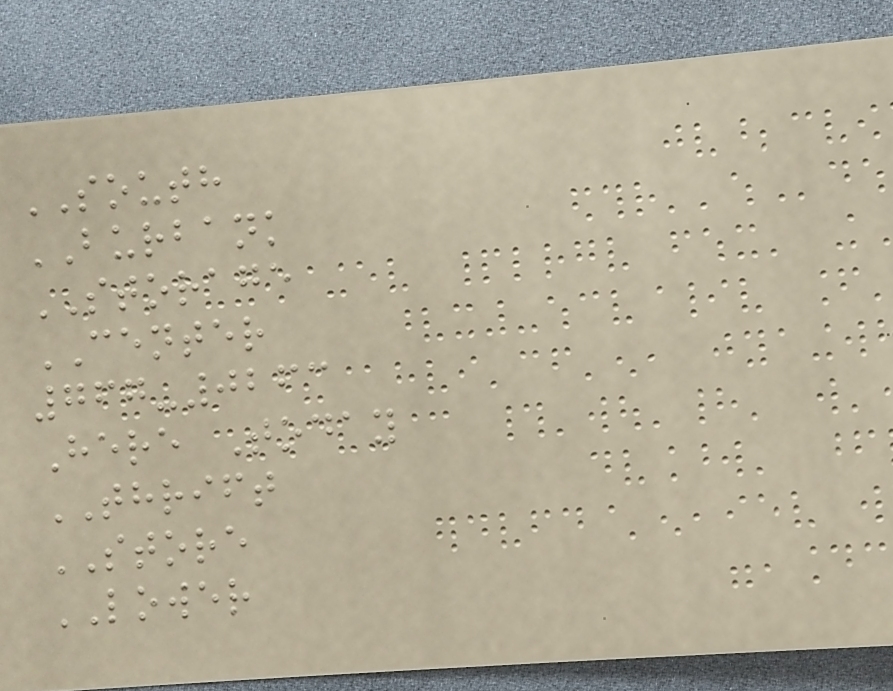SOUTH
BURBANK
STORAGE
CENTER
767-0263
Here Today
THRIFT
STORE
LOWER
